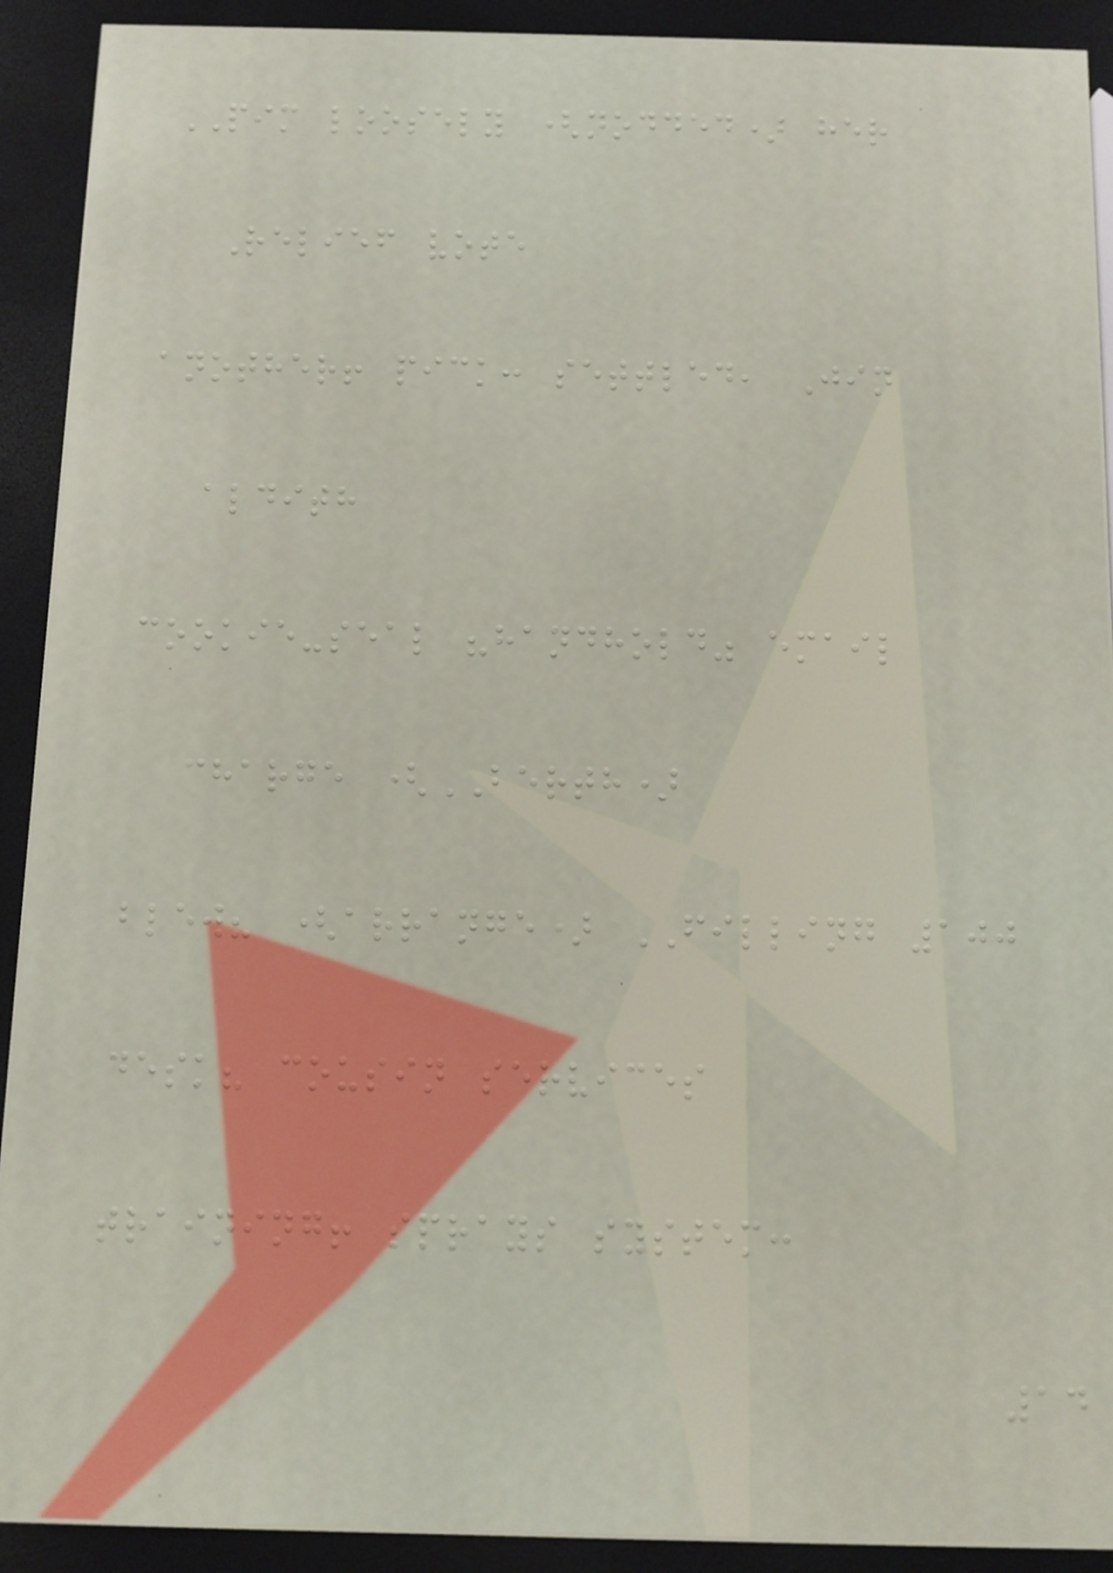PIM loosely (nodded) her
Relief vote
another! pick: settled, Jin
aldith
cookie-seal "handhold" email
charge (BERTH)
blew? (arrange) FILLING 100
desk? cousin services
training! sprays system:
14
